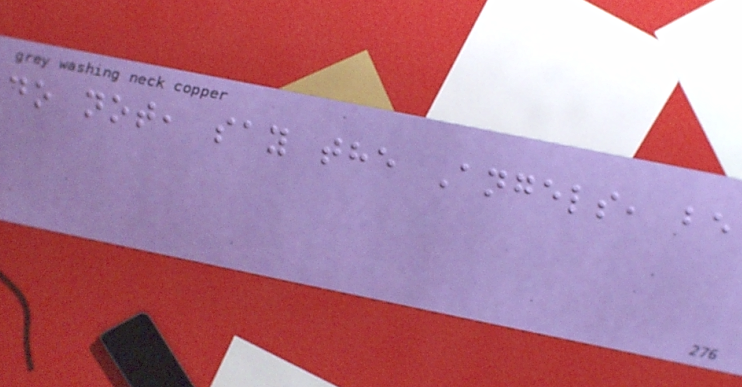do not, say the Angels, be
